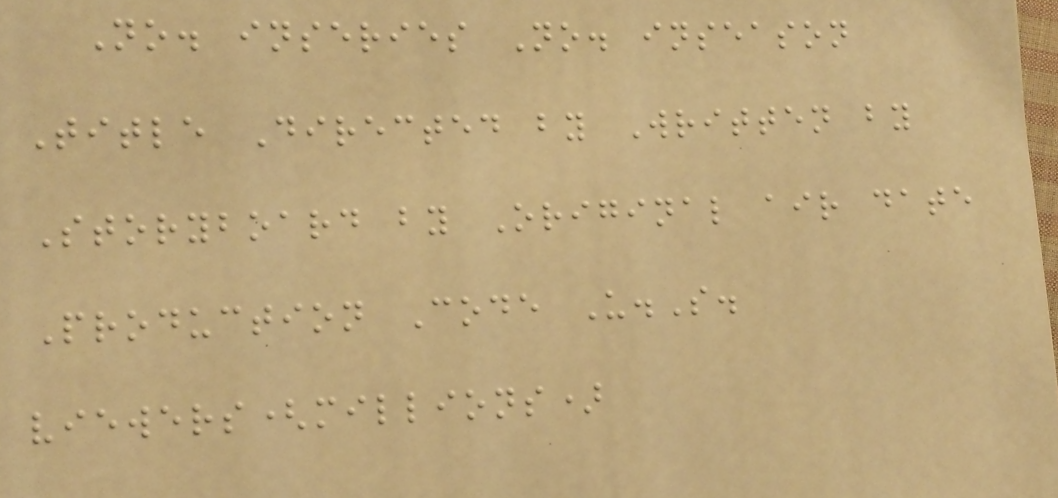No. inseries No. inseason
Title Directed by Written by
Storyboard by Original air date
Production Code U.S.
viewers(millions)
